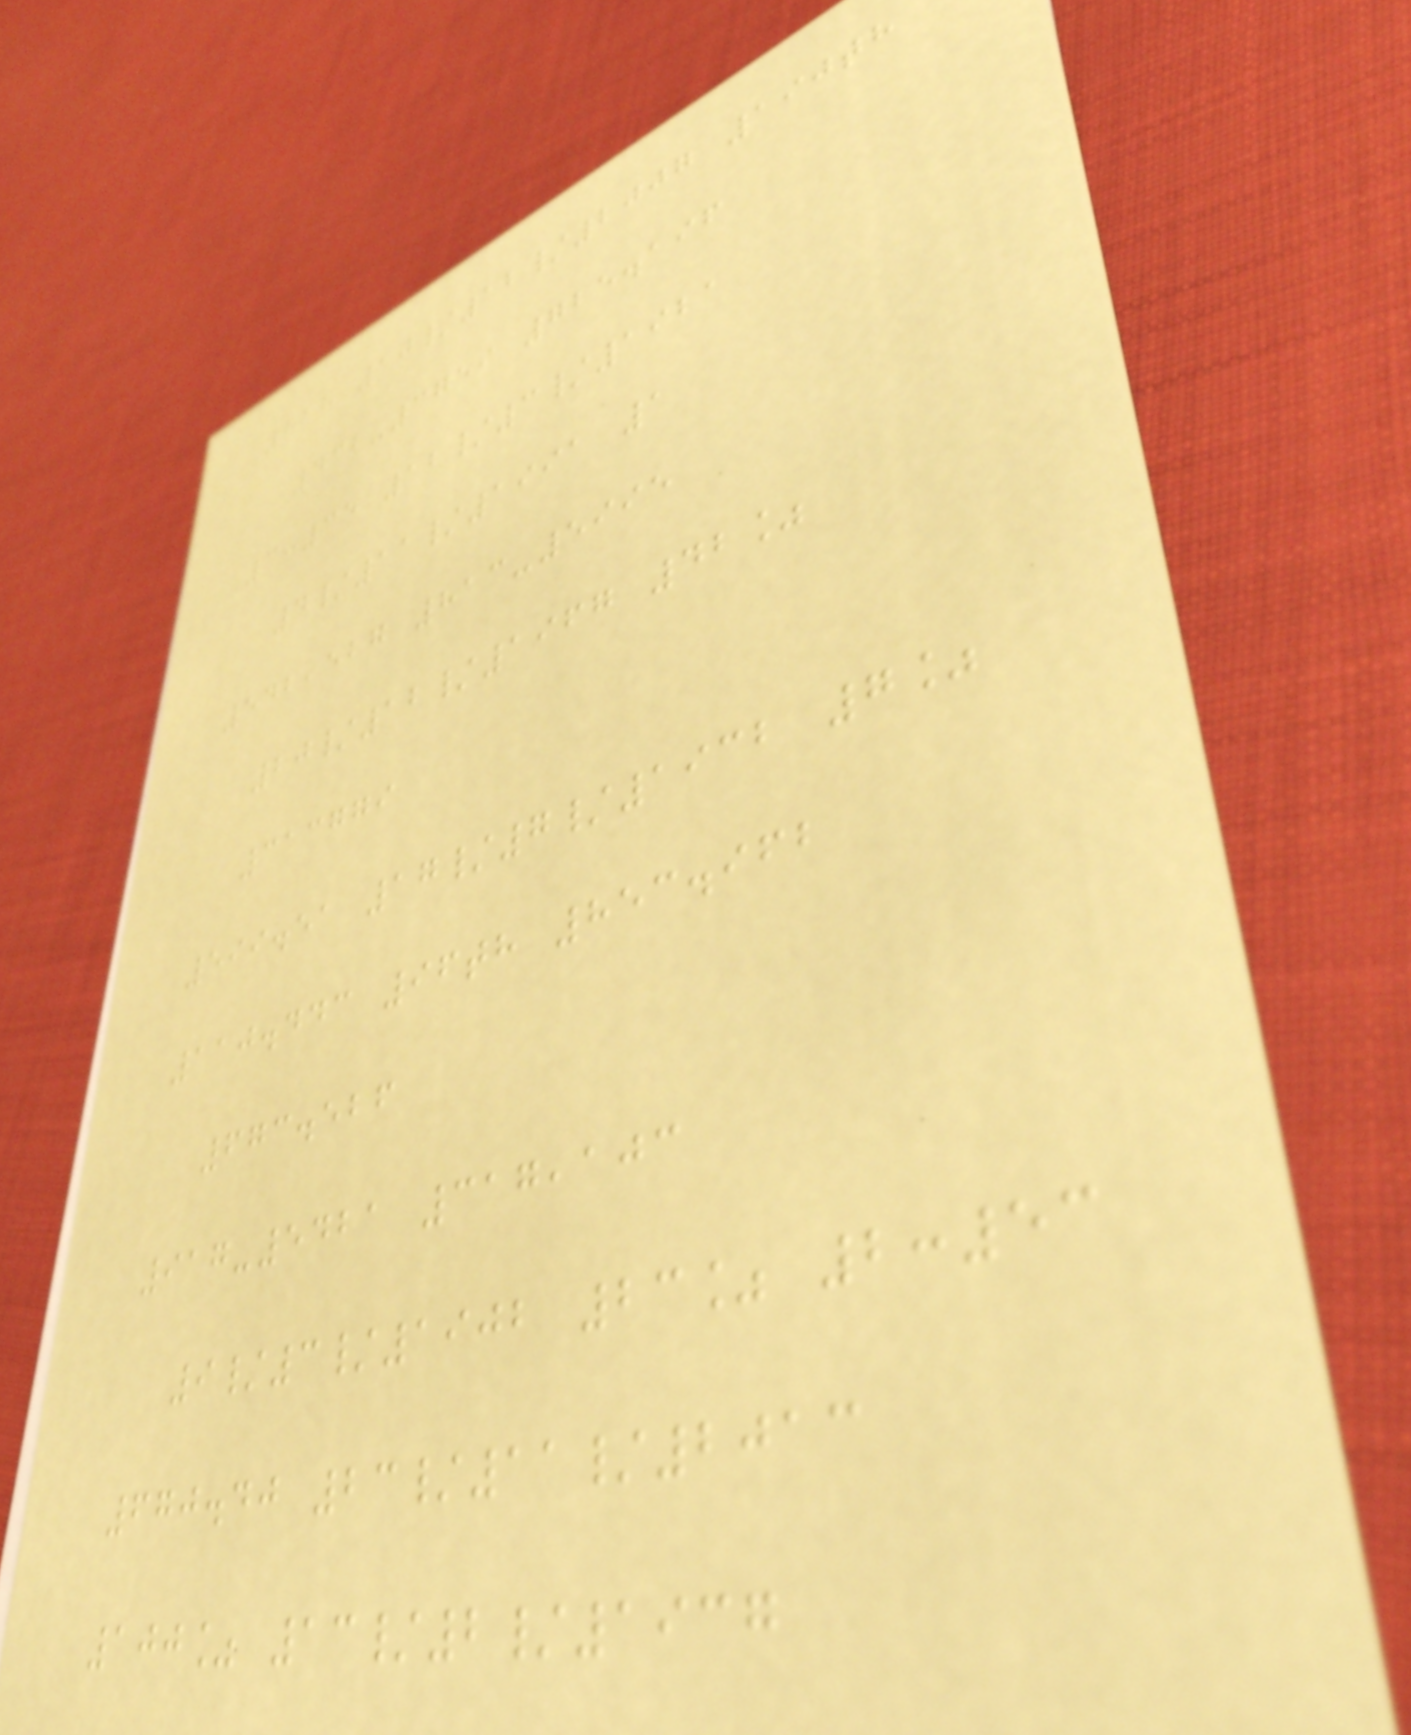818 10/12/2007 190th
432-3759 725.196
3:35 12/3/1921
4/11/1991 1
542,527 813-5995
20/12/1967 42%
313779
599.51 17/7/1932 7%
110.443 96th 853.962
673.526
917-5421 317,103
9/3/1902 23% 2:53
670.40 23/11/2013
100% 13/2/1937
